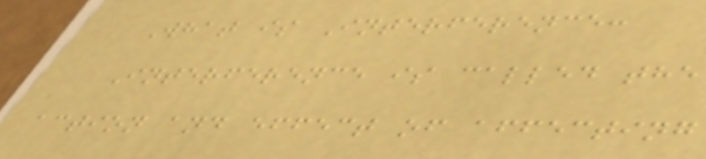What is Interference:
Interference is called the
action and effect of affecting
